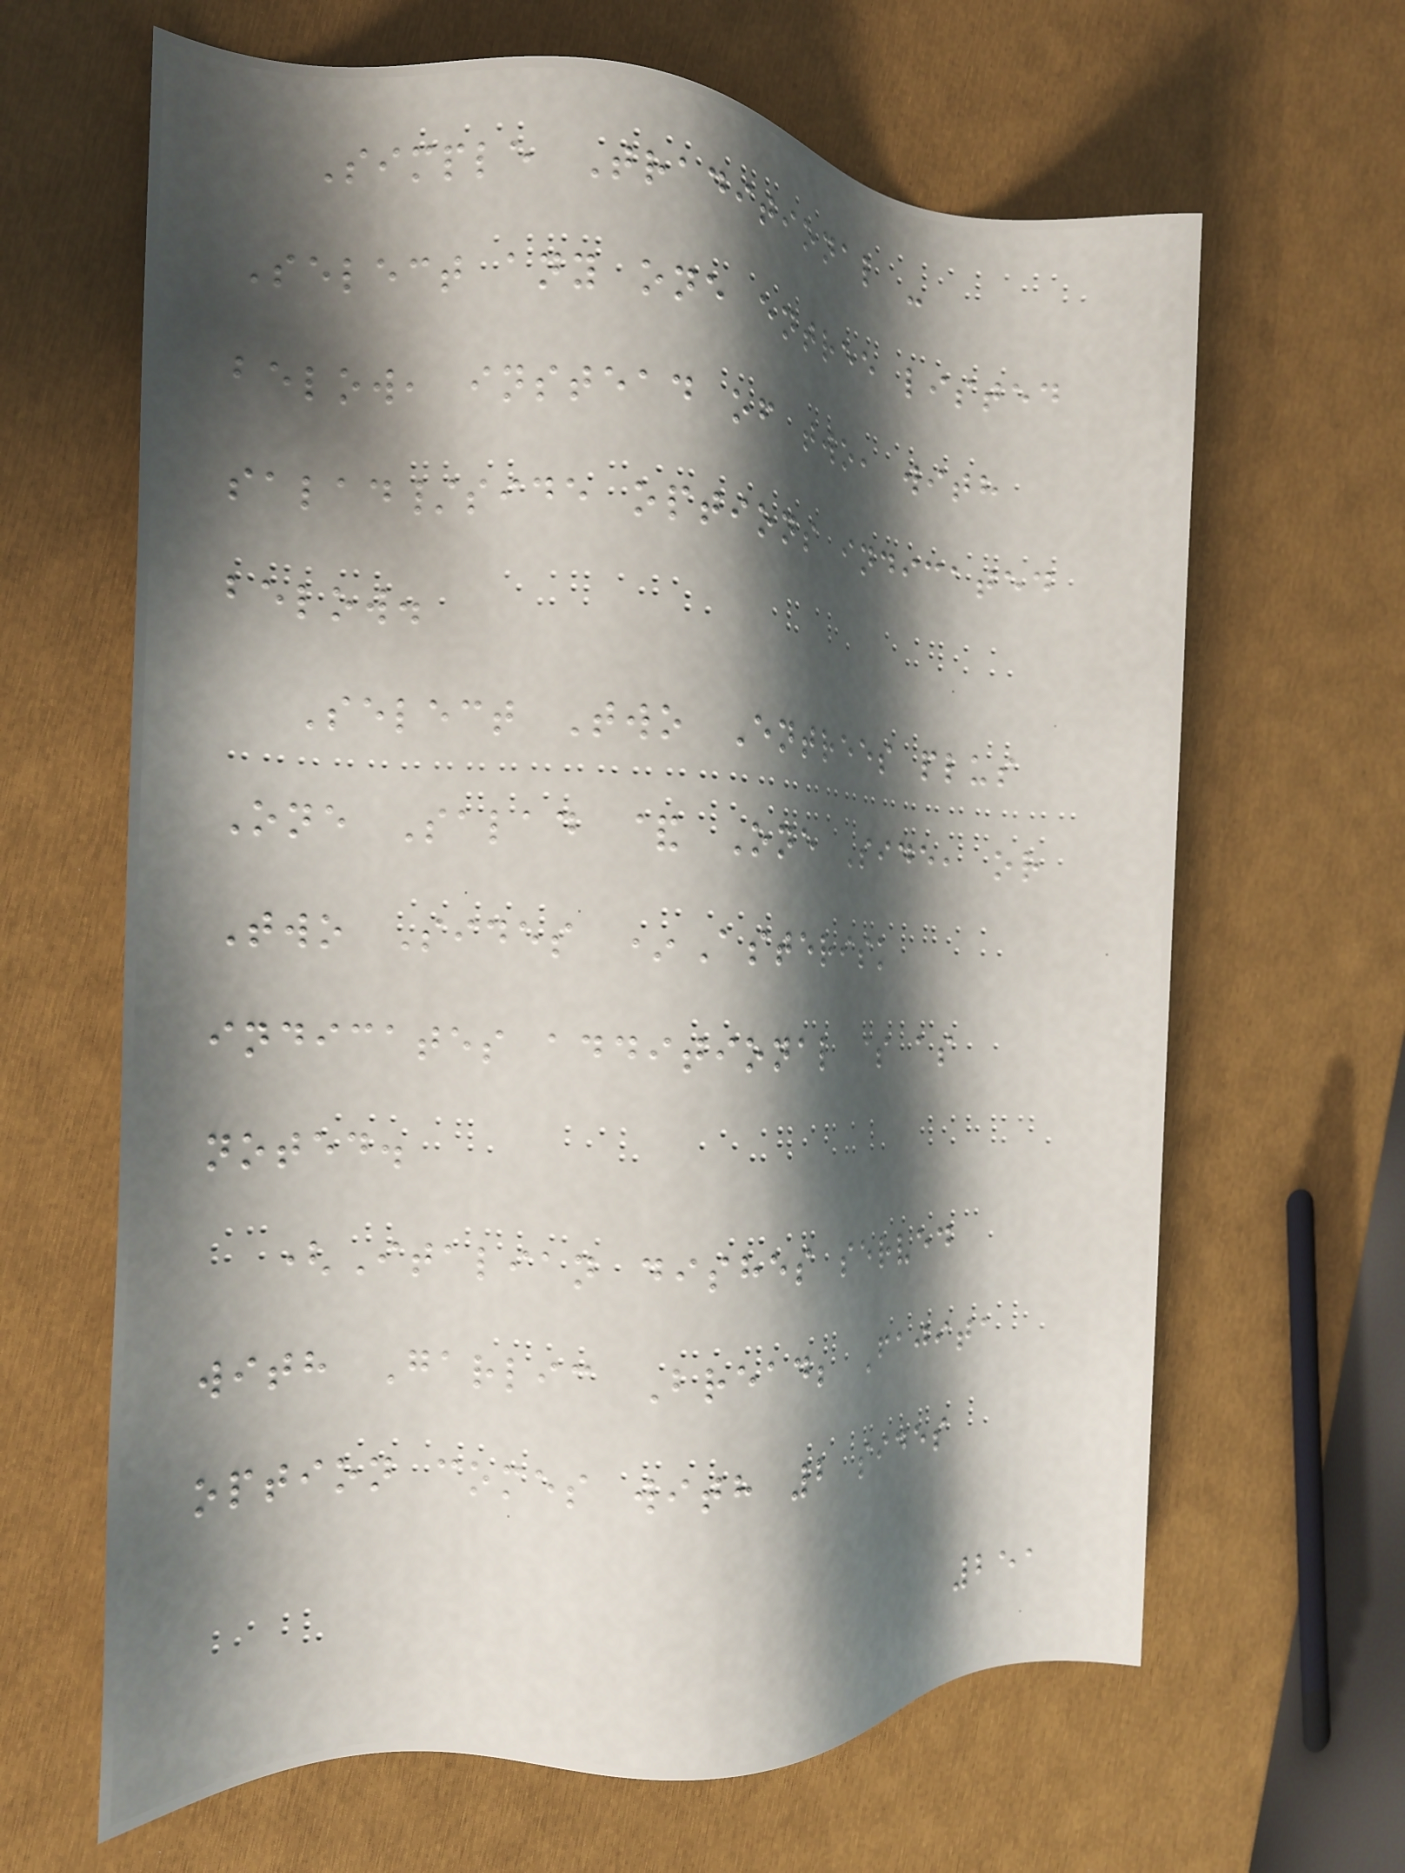Simple Traditional -
Select any one entree listed
below, instead of two, with
salad/side options indicated
below.
Select Two Entrees plus
One Salad & One Side, or
Two Sides *Asterisk
indicates additional $ as
noted.
(Italian dishes served
with Garlic Bread; Fajita
option comes with 2 sides
251
